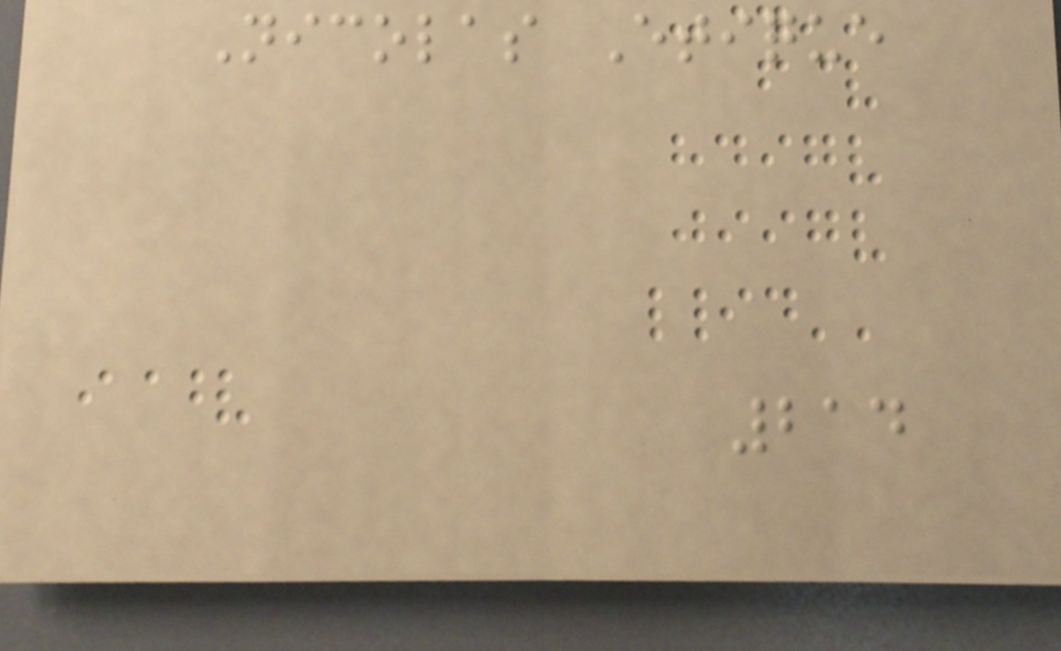Nicolas Etique
214
